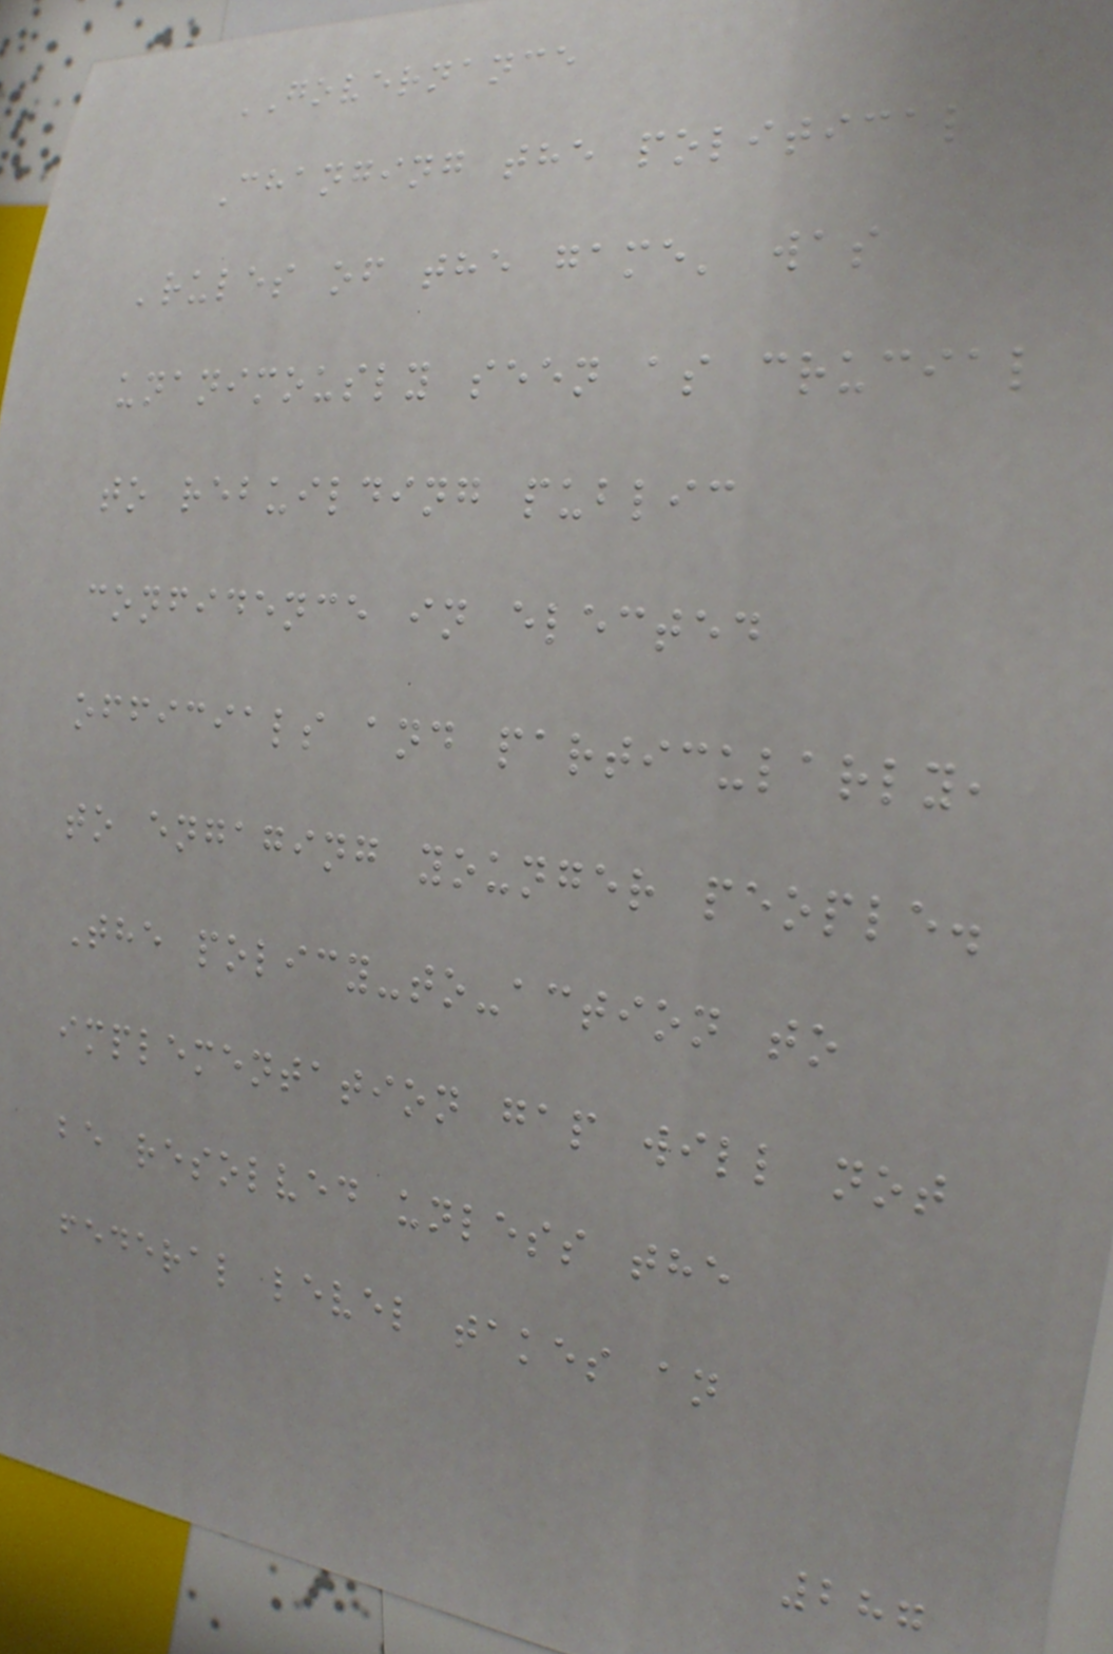GOVERNANCE
Changing the political
'rules of the game' was
unanimously seen as crucial
to rebuilding public
confidence in elected
officials and particularly,
to engaging younger people.
The policy-to-action to
implementation gap will not
be resolved unless the
federal level takes an
287
